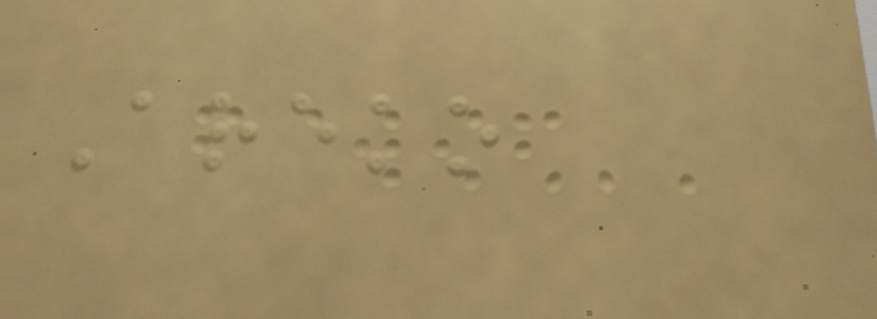Areko
